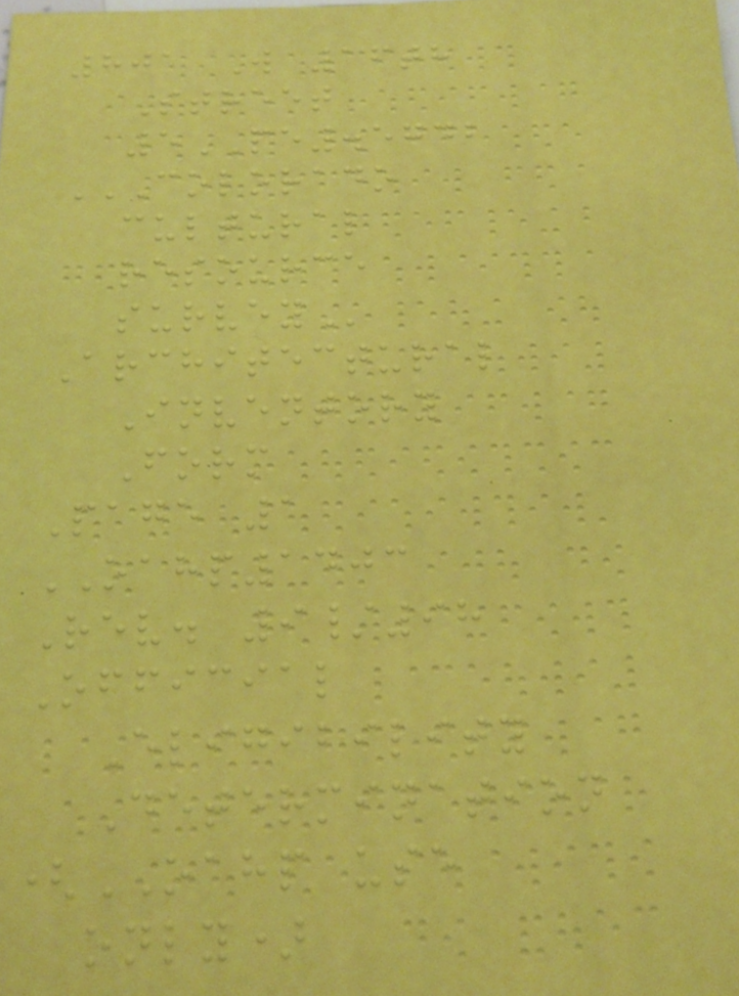801 W 16th
Street
5PE.5742
COLORADO
CULTURAL
RESOURCE
SURVEY
Architectural
Inventory
Form
Page 1
OAHP1403
Rev. 9/98
Official
Eligibility
Determination
(OAHP use
only)
